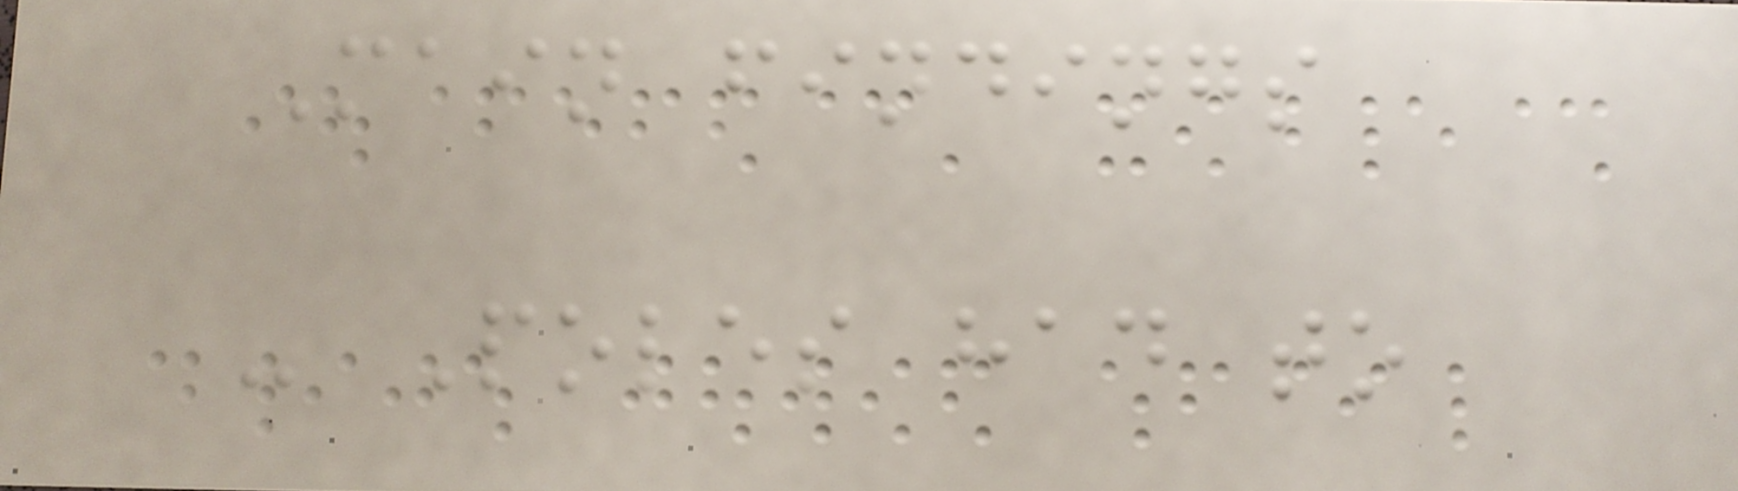Main findings
- Poles had to
